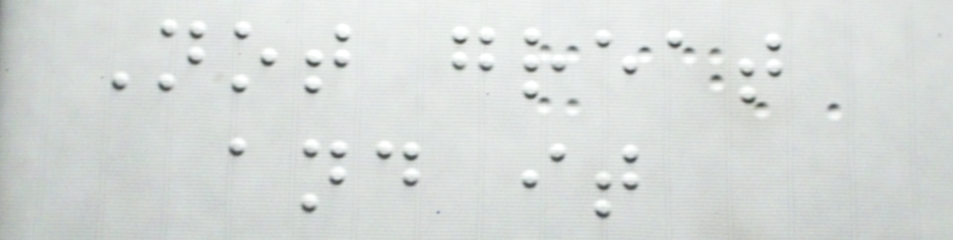Not great
and it
